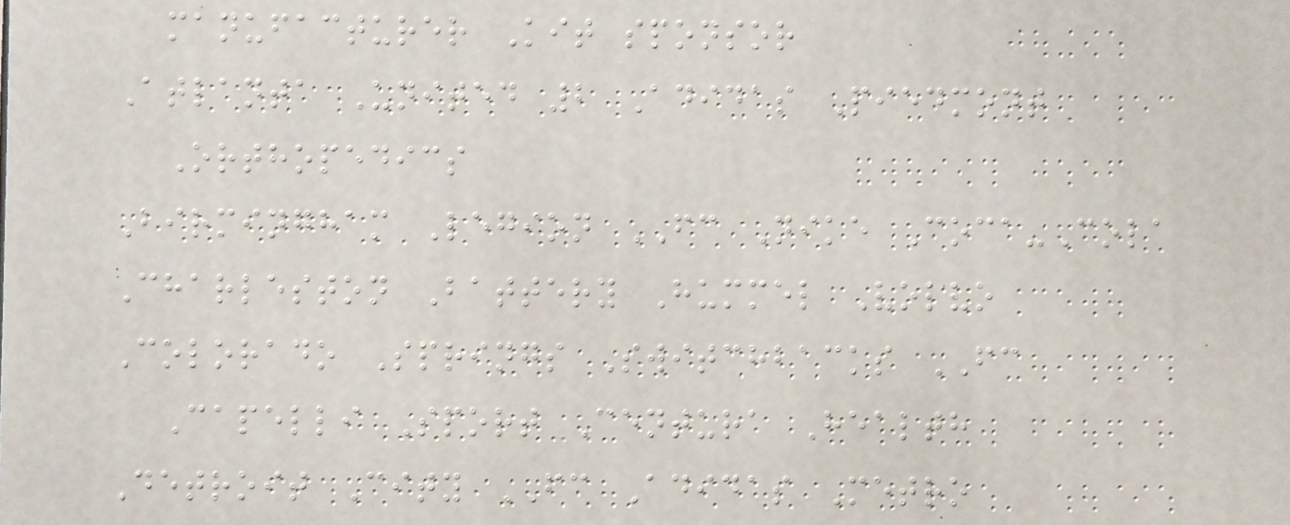manufacturer Kit sponsor
Atlanta United 2 Adidas Piedmont
Orthopedics
Birmingham Legion FC Nike Coca-Cola
Charleston Battery Hummel Volvo
Colorado Springs Switchbacks FC
Capelli Sport Centura Health
Detroit City FC Adidas Metro
